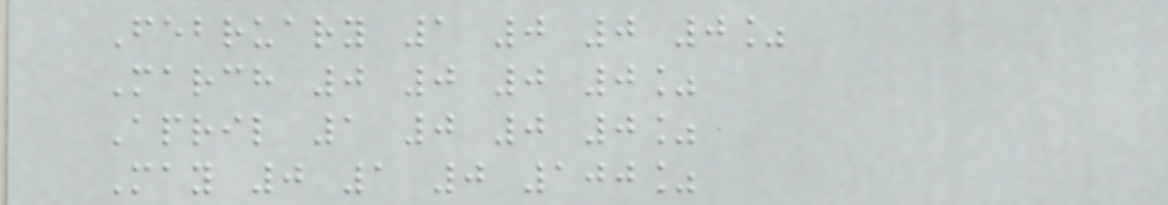February 1 0 0 0%
March 0 0 0 0%
April 1 0 0 0%
May 0 1 0 100%
